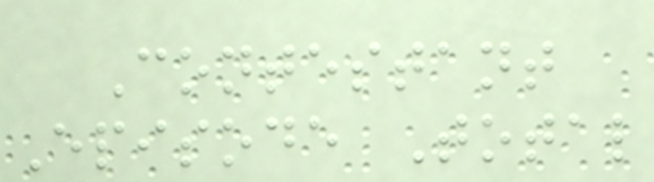Contestant
Episode Total
